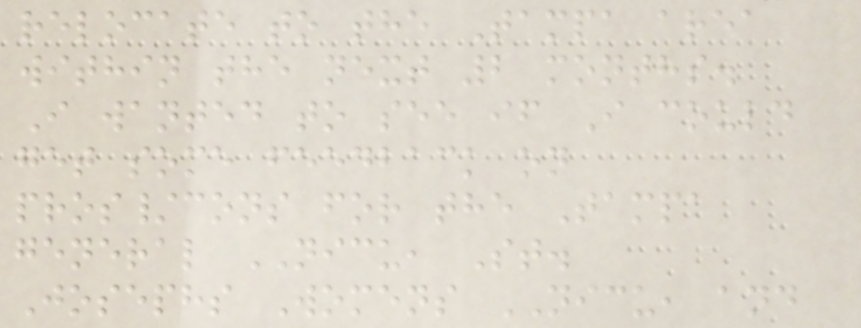relocate to the Tampa area
within the next 2 months.
I wanted to see if I could
get some feedback on
pros/cons for the Tampa
general NICU, St.
Josephs Womens NICU, and
